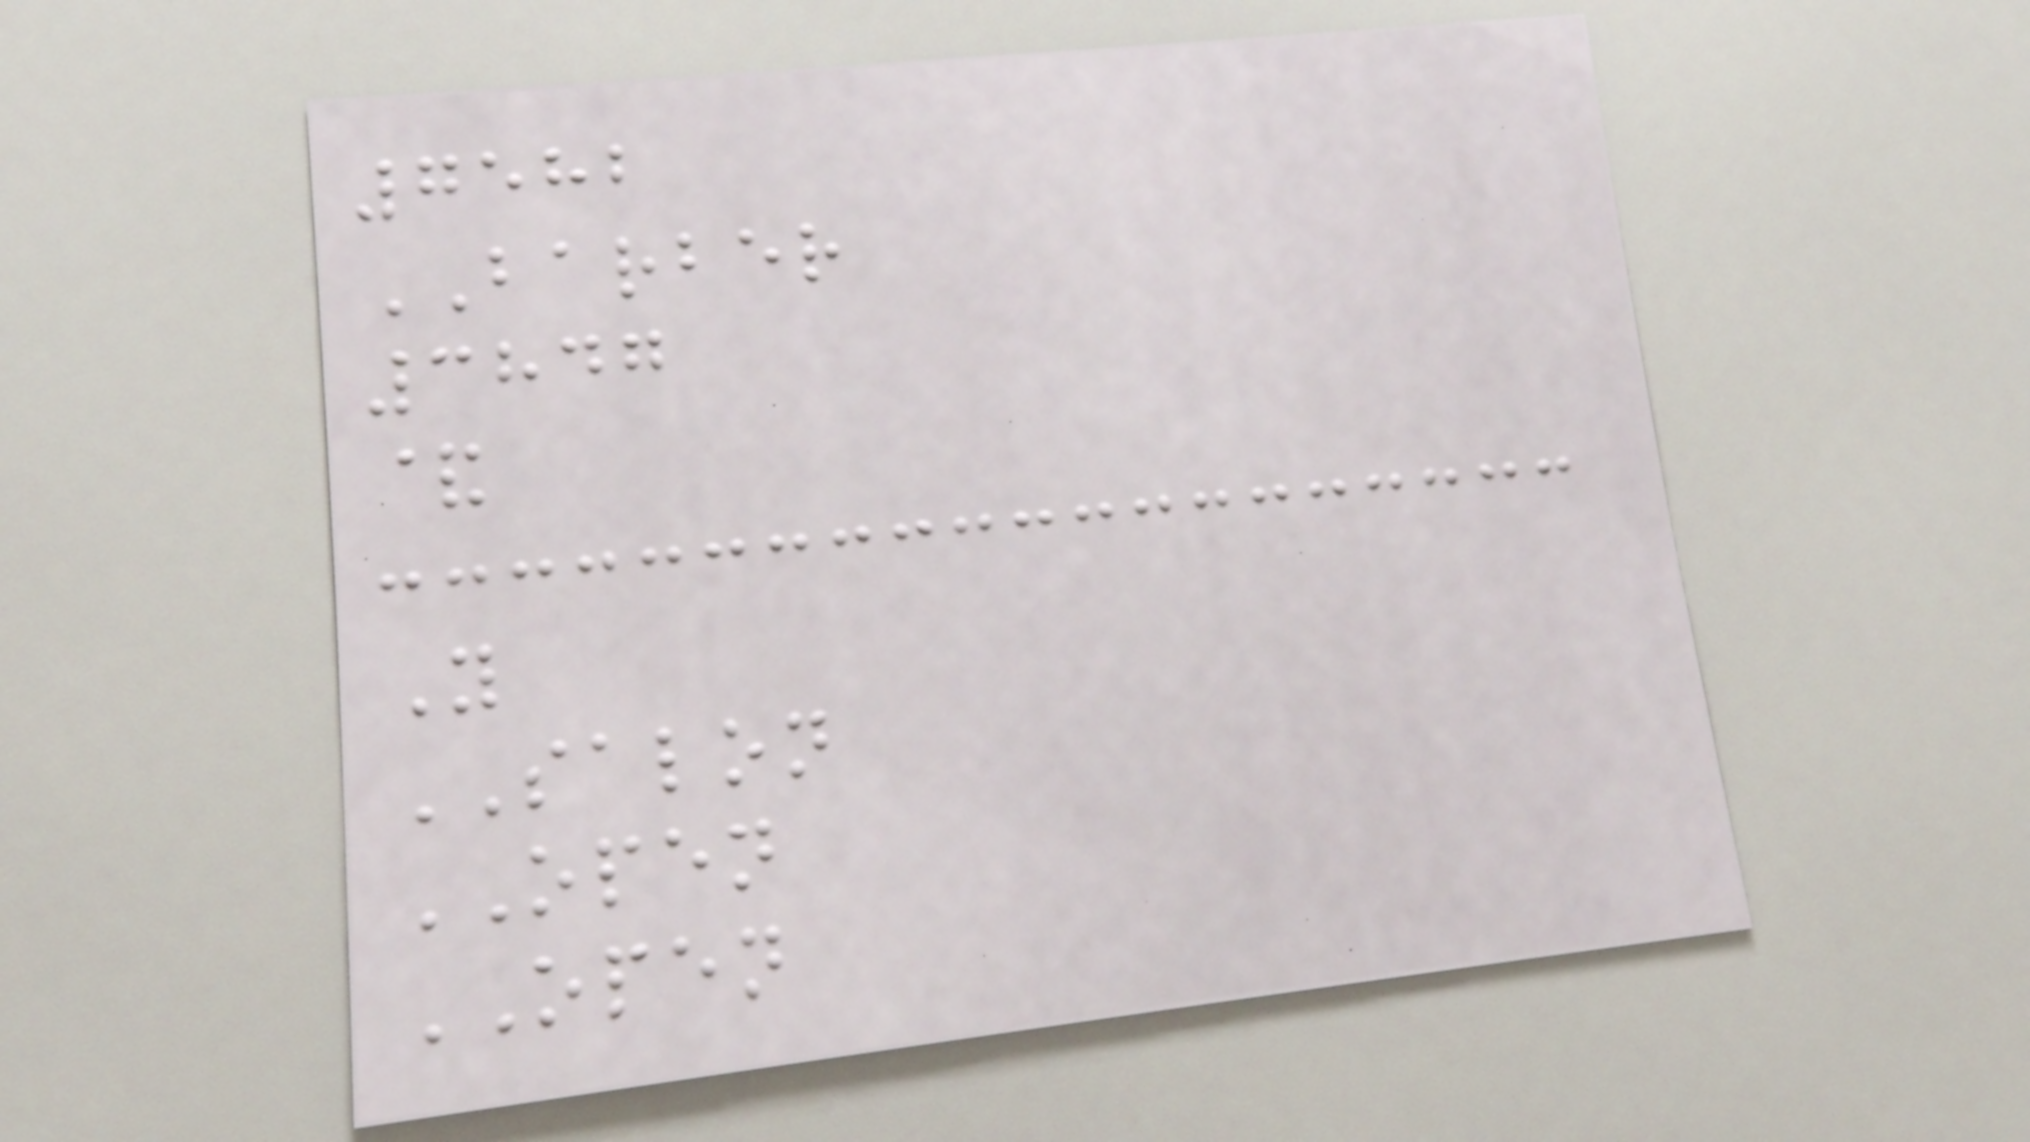7582
BARBER
3847
&
Y
SALON
OPEN
OPEN
